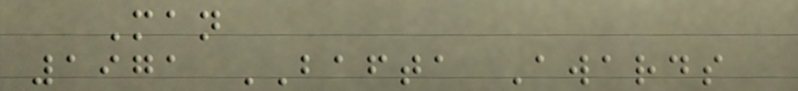Man
1971 BAFTA Awards
